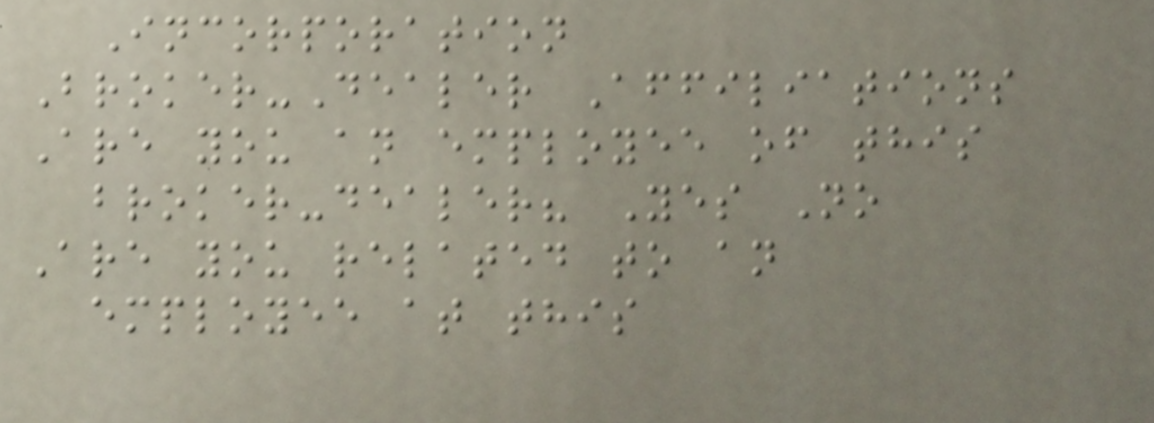Incorporation
Broker-Dealer Affiliations
Are you an employee of this
broker-dealer? Yes No
Are you related to an
employee at this
